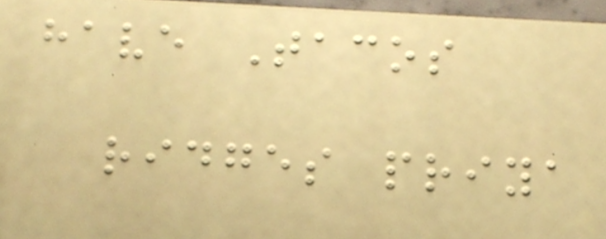have Tacos
ridges priya
